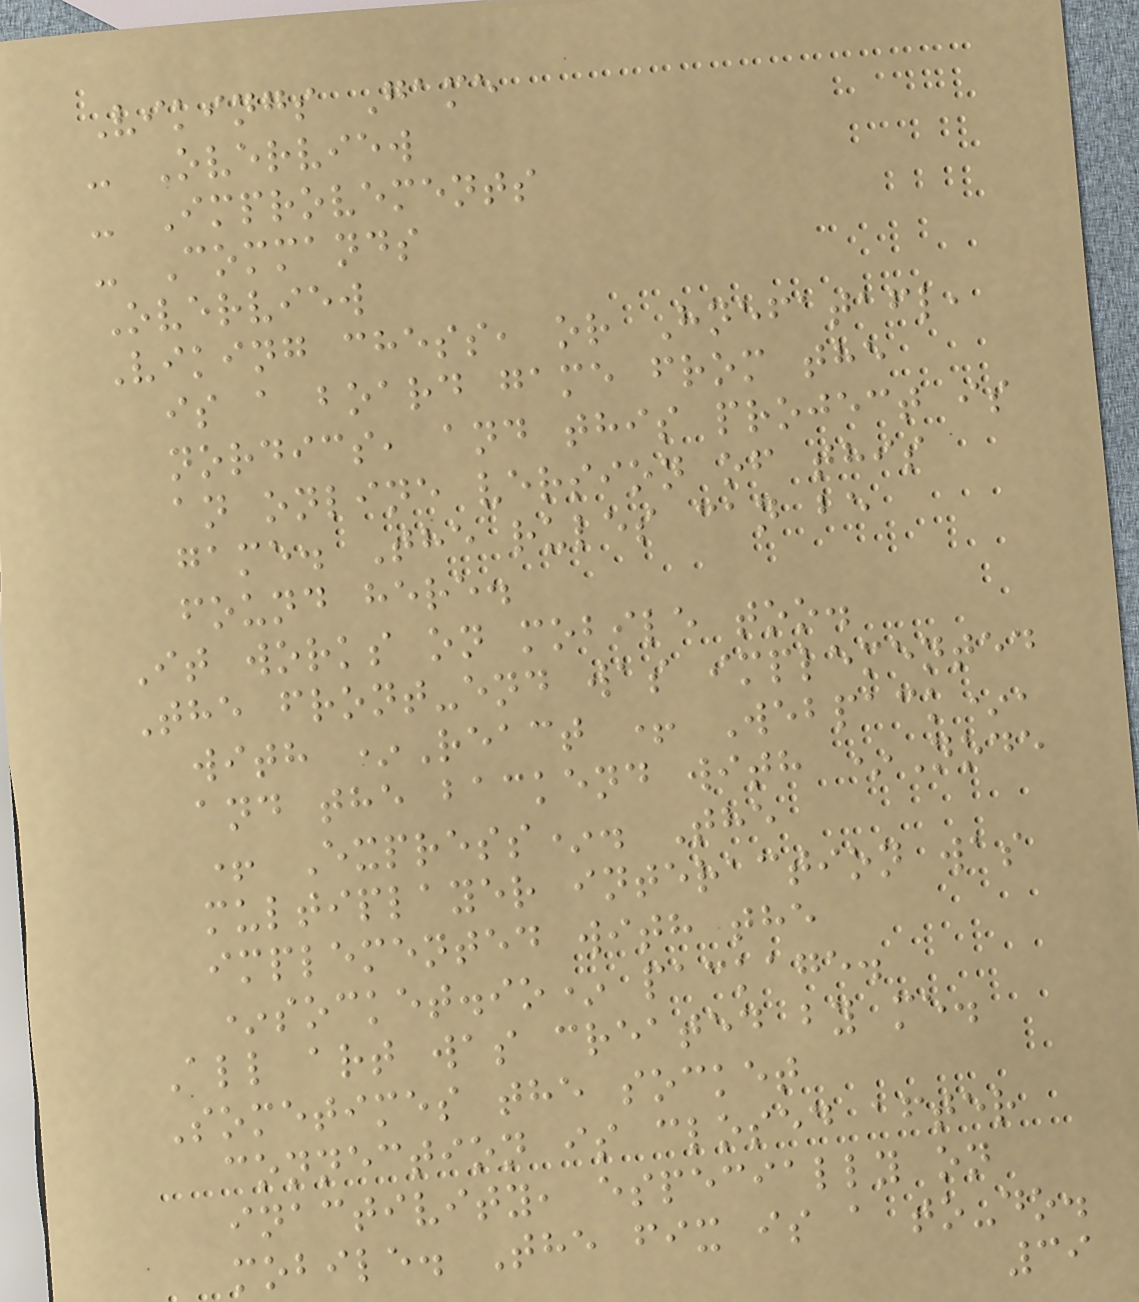Vikings Game
- Overview
- Improvements
- Commands
Overview
Viking chess, or Hnefatafl,
is a board game from the
nordics, and this project is
an online version of this
game. The rules can be
found here.
It works on mobile too.
The front-end was implemented
with *React + Webpack*,
and the backend with *Node
+ Express*. The
multiplayer interaction was
implemented with the
*socket.io* package.
All art was created by me.
Sometimes the socket
connection is closed after
inactivity, especially on
mobile. The fix is a to-do.
39
